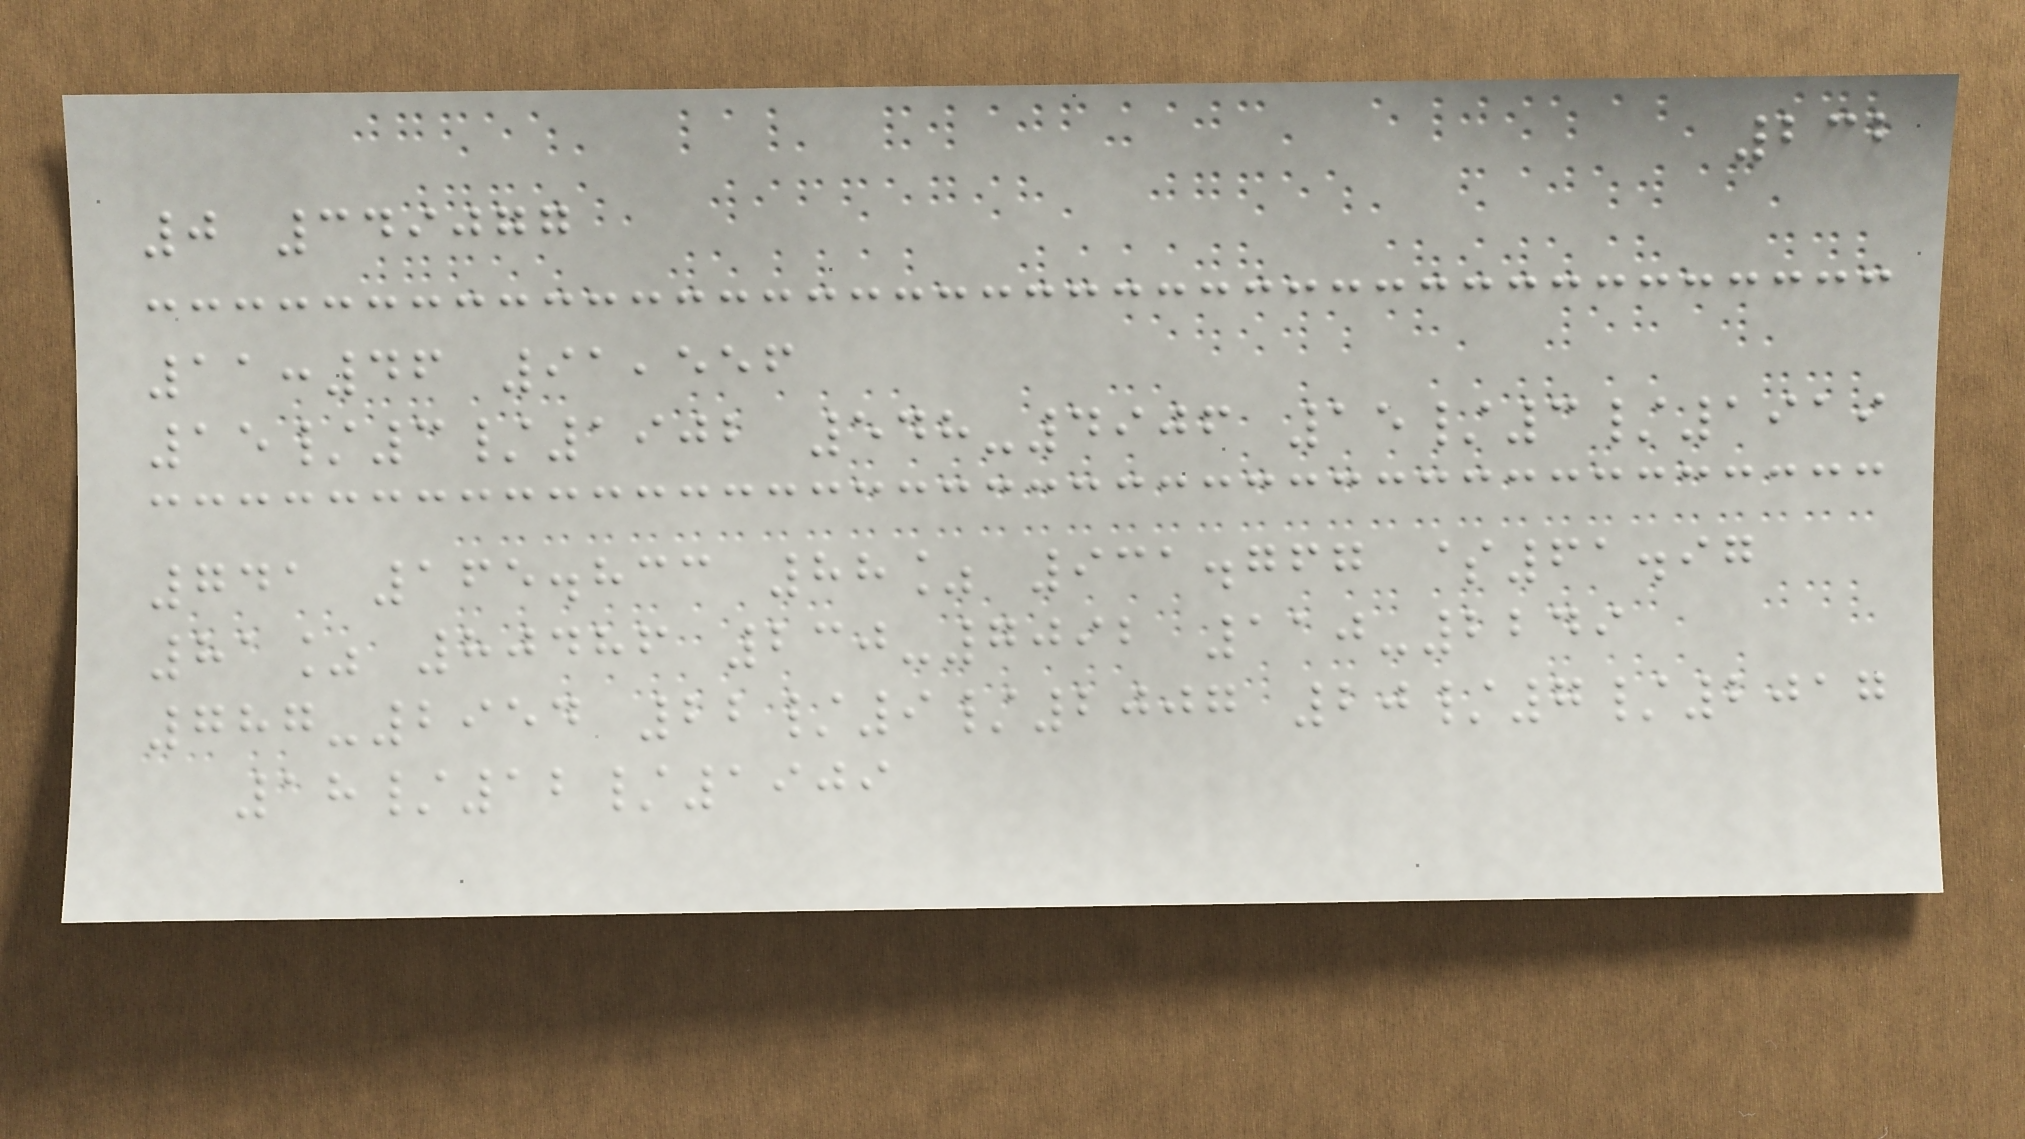232
0 349077
11:46 91,556
15/3/1902 548-4906 15/3/1919
741 165.833 88% 931.767 $61.97
81% 80486 230-7092 110-2249
787-2954 22/9/2007 20/7/2017
18/12/1909
